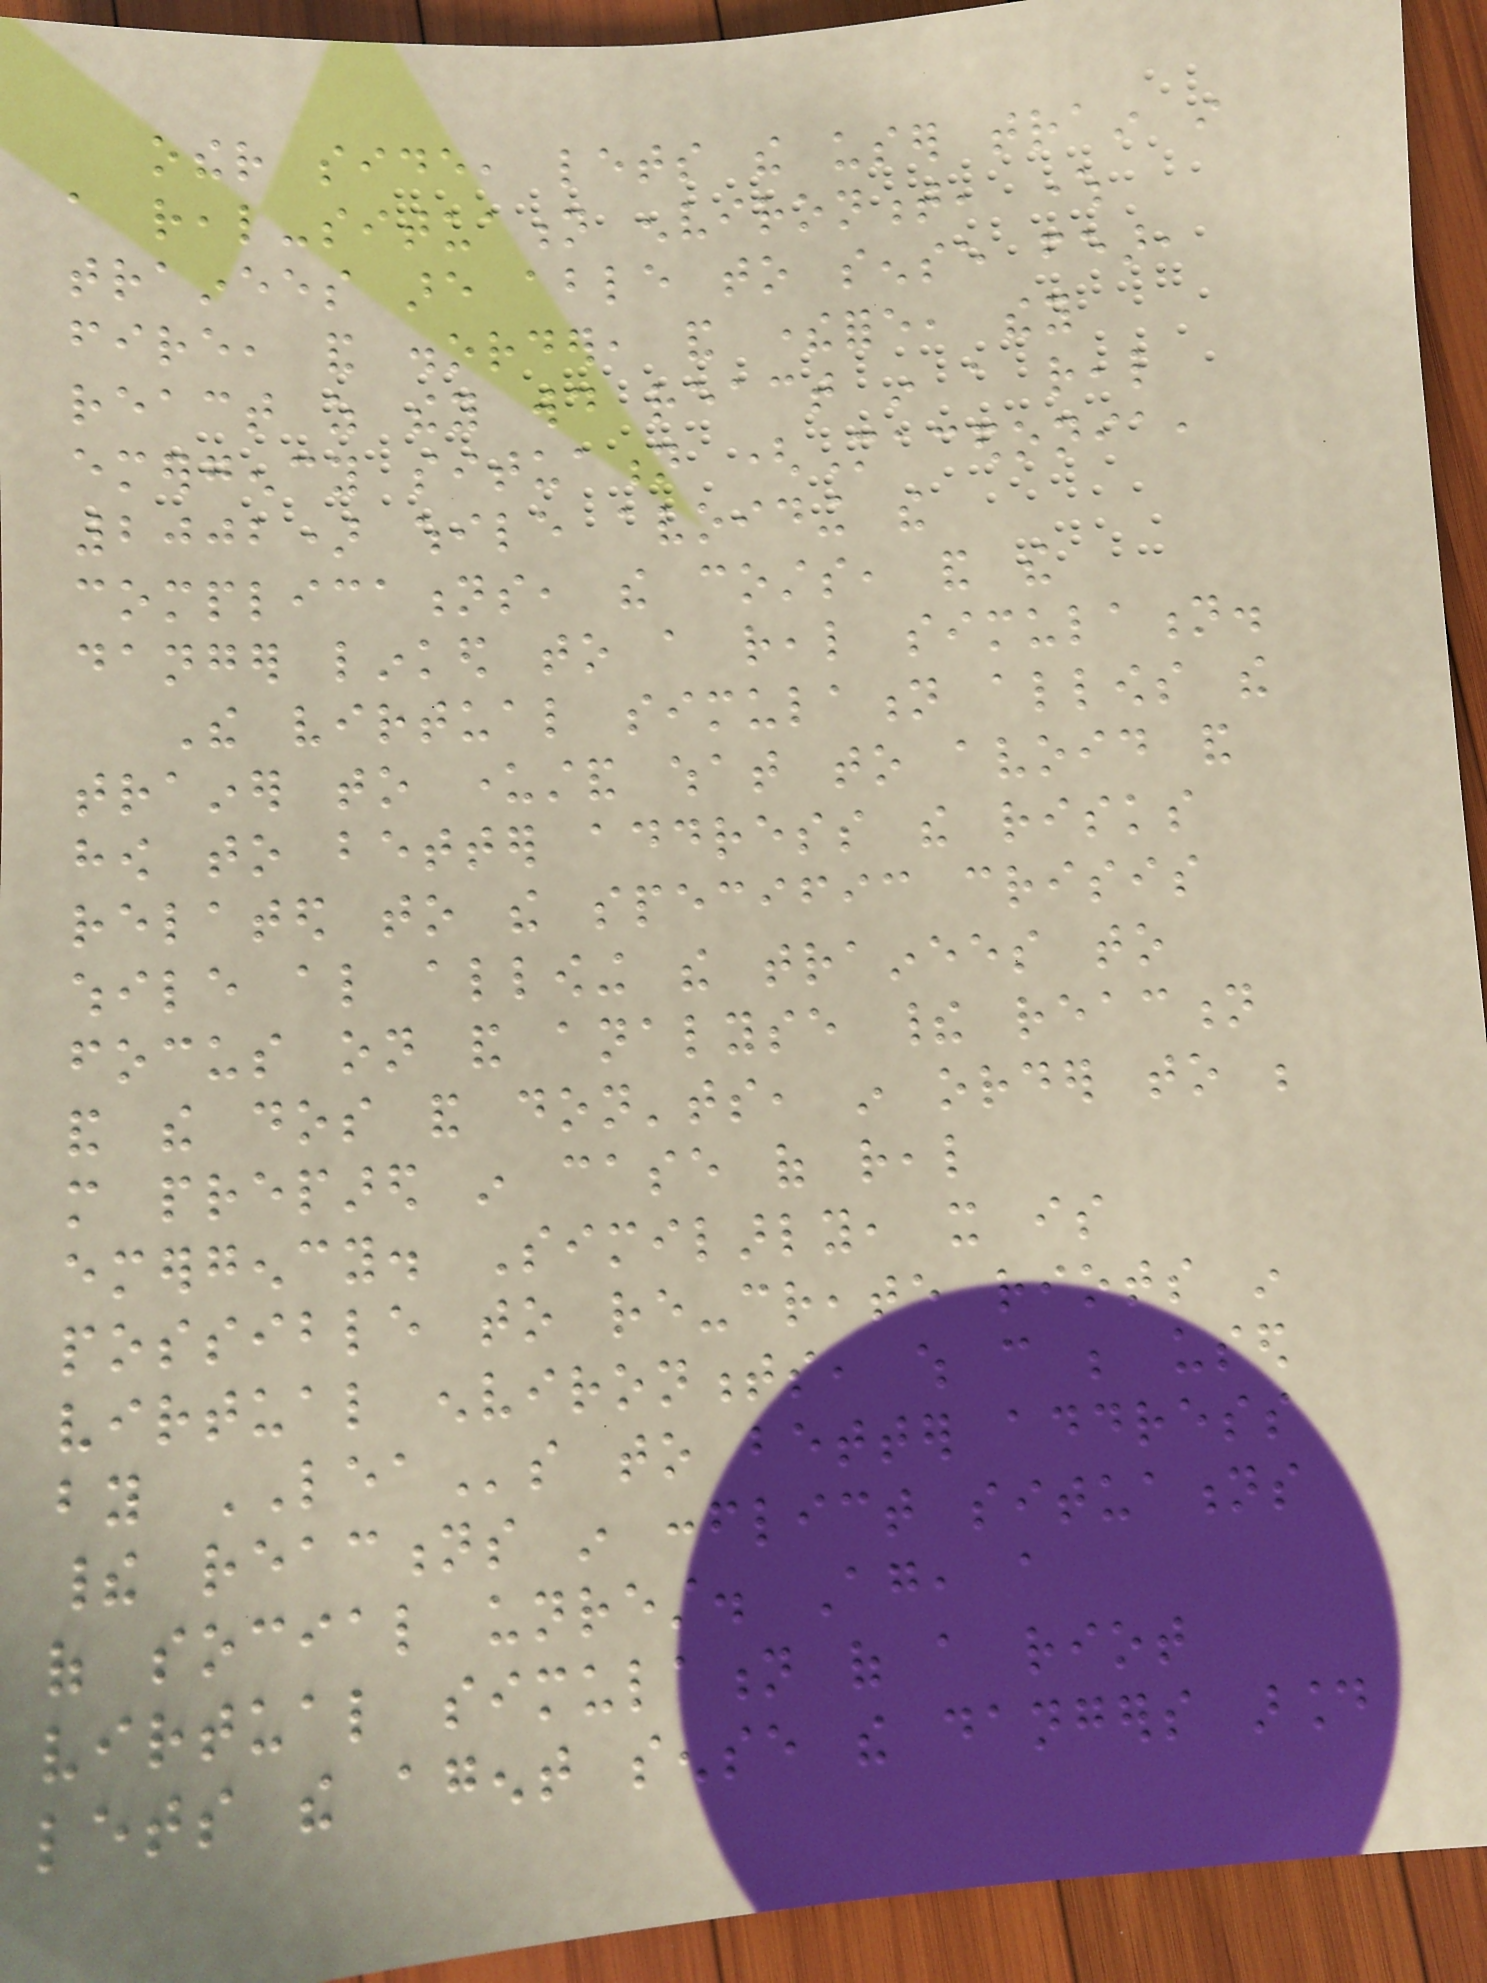other side, lets the user train in
a real-situation environment, where
trainees are able to sense fear,
fire, and disorder, and therefore, they
react as they would react in a real
emergency situation (Macedonia,
2002) while avoiding the
complications, the costs, and the
danger linked to a real simulation.
The virtual simulation allows the
trainer to understand what to avoid and
how to better address the risks
related to the specific crisis
while also allowing the trainees to
focus on and analyse their reaction
and the dos and don'ts, in order to be
more prepared in case of real
emergency. Similarly, it is
possible to re-create riots in
virtual environments, which can be used
by LEAs to better address
their reactions in conflict situations
of social unrest. Again, a
virtual simulation of a riot
lets the agent sense the dangers around
